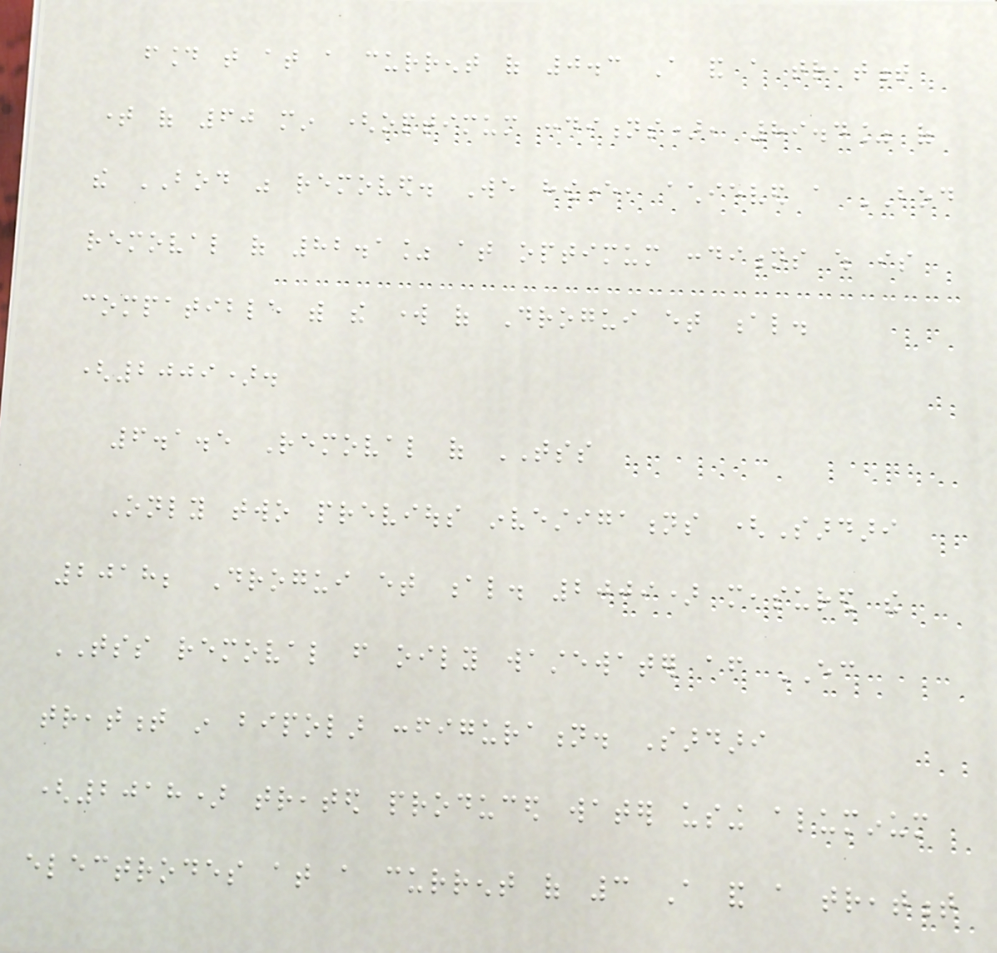found that at a current of 0.3 A and a treatment
time of 60 min (optimum conditions), 89.4% of
the BOD was removed. We however, achieved a BOD
removal of 82.1% at optimum conditions which is
compatible with the work of Drogui et al.
(2009).
6.1.5 Removal of TSS
Only two previous investigations (Sardari
2018; Drogui et al. 2009) measured the
TSS removal from oily wastewater after EC
treatment in bipolar configuration. Sardari
(2018) treated produced water using aluminum
electrodes at a current of 3 A and a treatment
